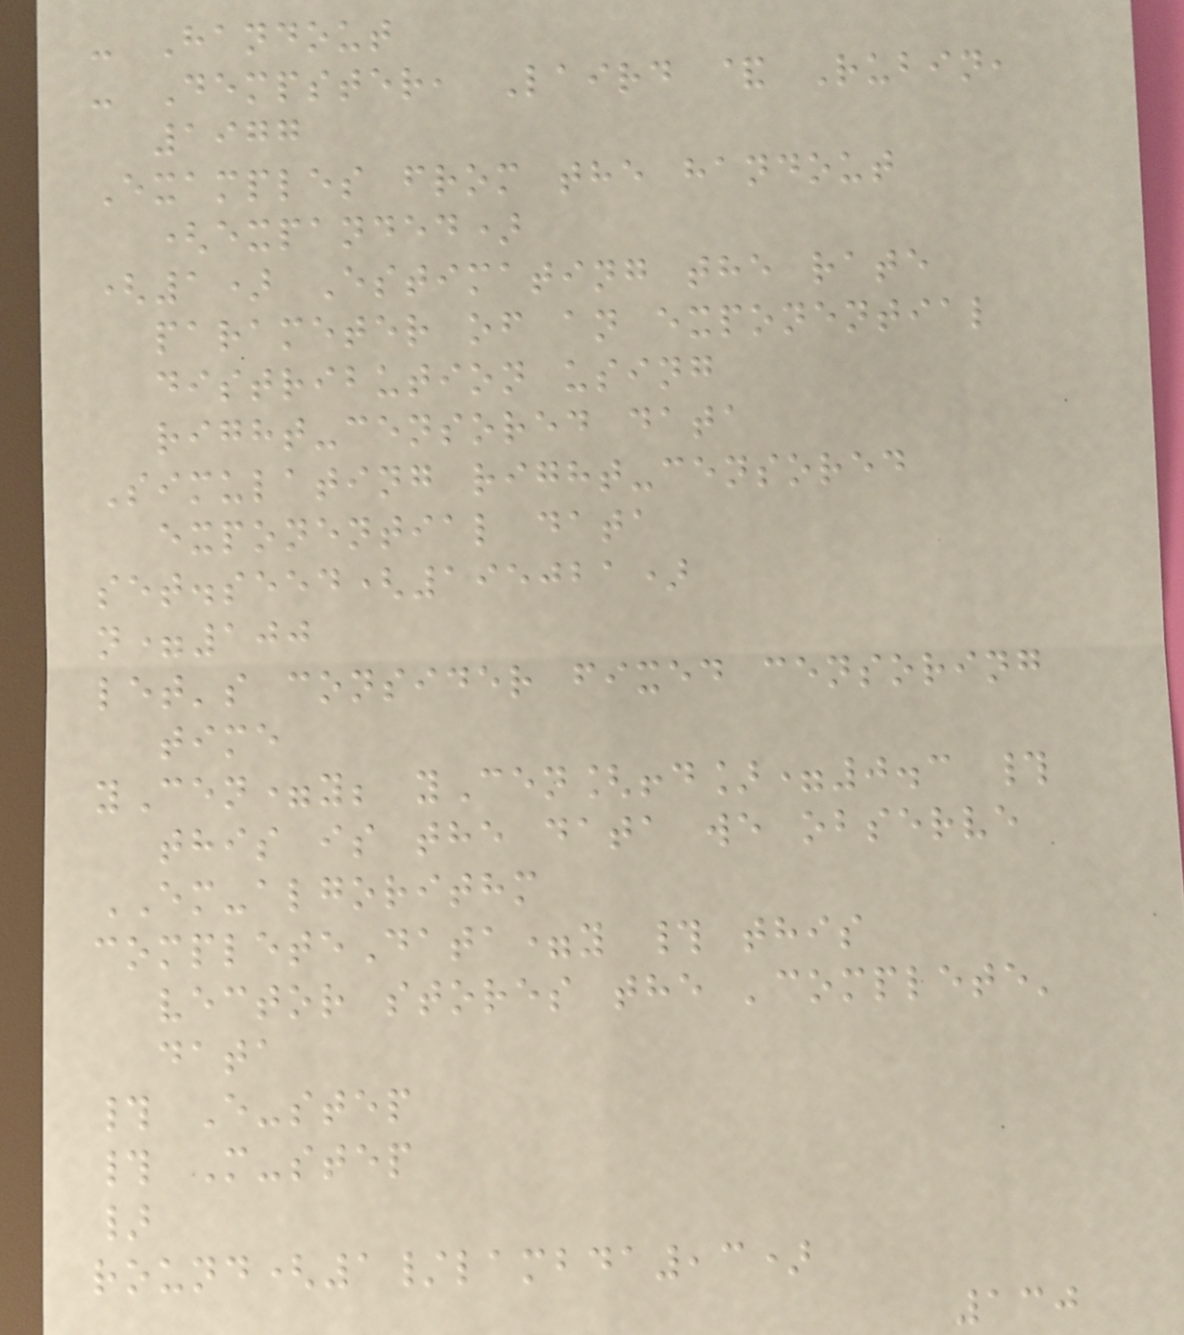- Handout
- Dempster, Laird & Rubin,
1977
Examples from the handout
(expanded)
(1) Estimating the rate
parameter of an exponential
distribution using
right-censored data
Simulating right-censored
exponential data
set.seed(195021)
n=100
let's consider fixed censoring
time
yCen=y; yCen[!d]=0.3 #
this is the data we observe
EM-algorithm
completeData=y # this
vector stores the 'complete'
data
# E-step
# M-step
}
round(1/lambda,3)
130
